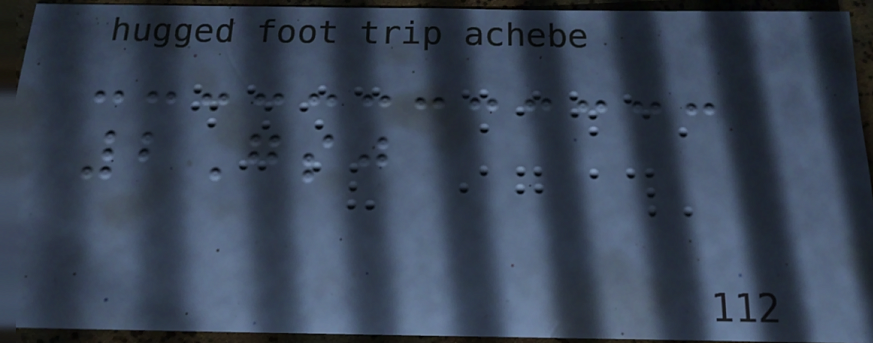2Gsj
